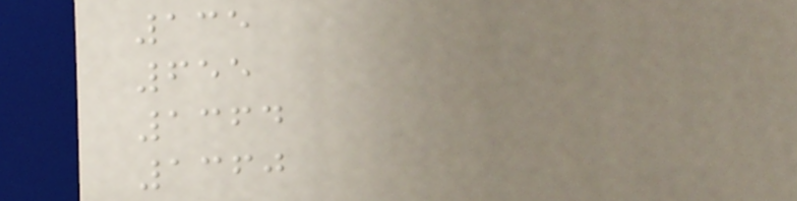135
655
1364
1360
